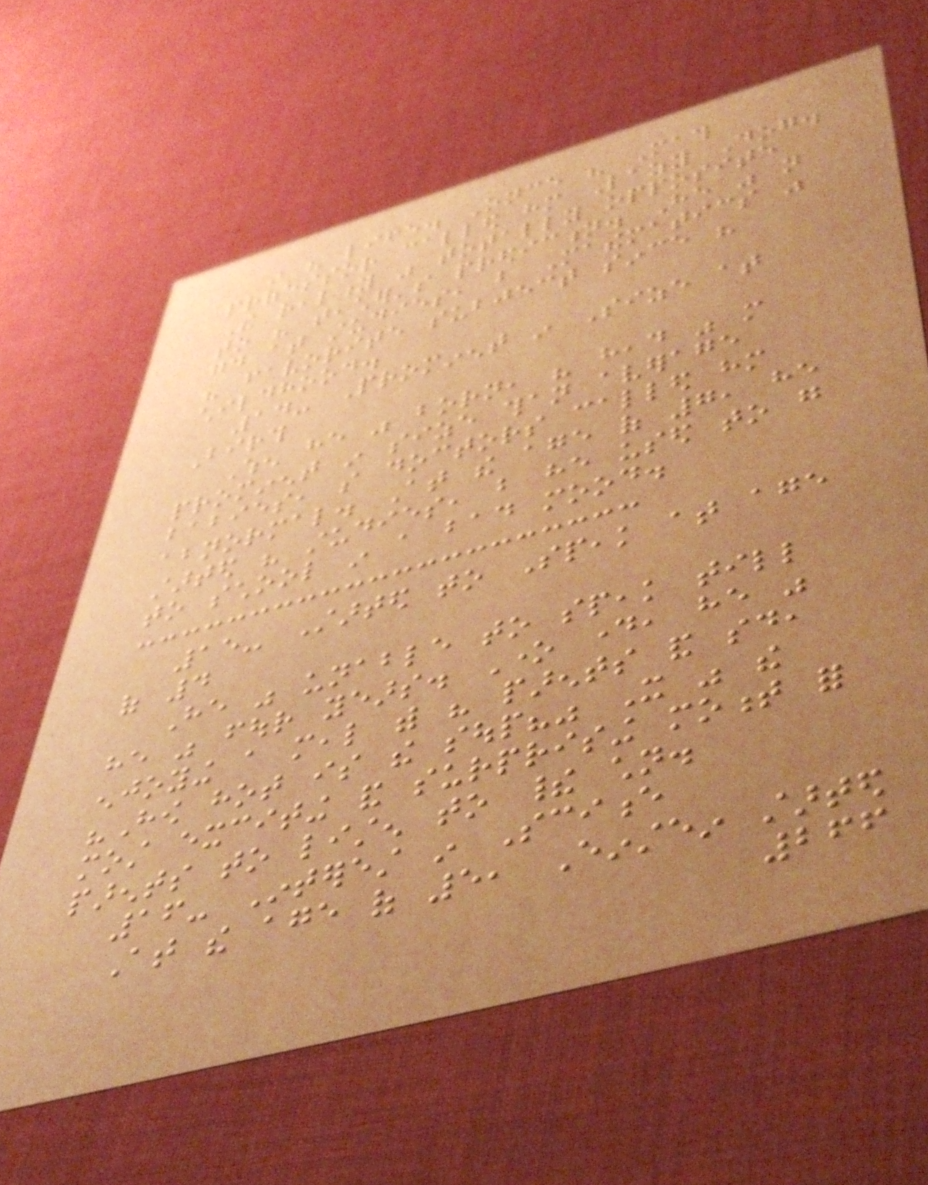in his life. Once his Math
professor called him Lazy Dog.
The reality was totally opposite
to his teacher's prediction. He was not
good at studies, but Mathematics was
his favorite subject since his
childhood.
14- Prominent in Size at
Birth
When he was born, his head was more
prominent in size than average
babies, so doctors called him
abnormal. At the age of 7, he
started his studies, but he used to go
to school in a bad mood.
15- Started to Speak at age
of 4
He was unable to speak till
he was four years. One day, he was
enjoying a meal with his parents and said,
"How hot is the soup?" It was the
most exciting and surprising moment for
parents to listen to their children.
16- Interest in Science
At the age of 5, Einstein started
266
